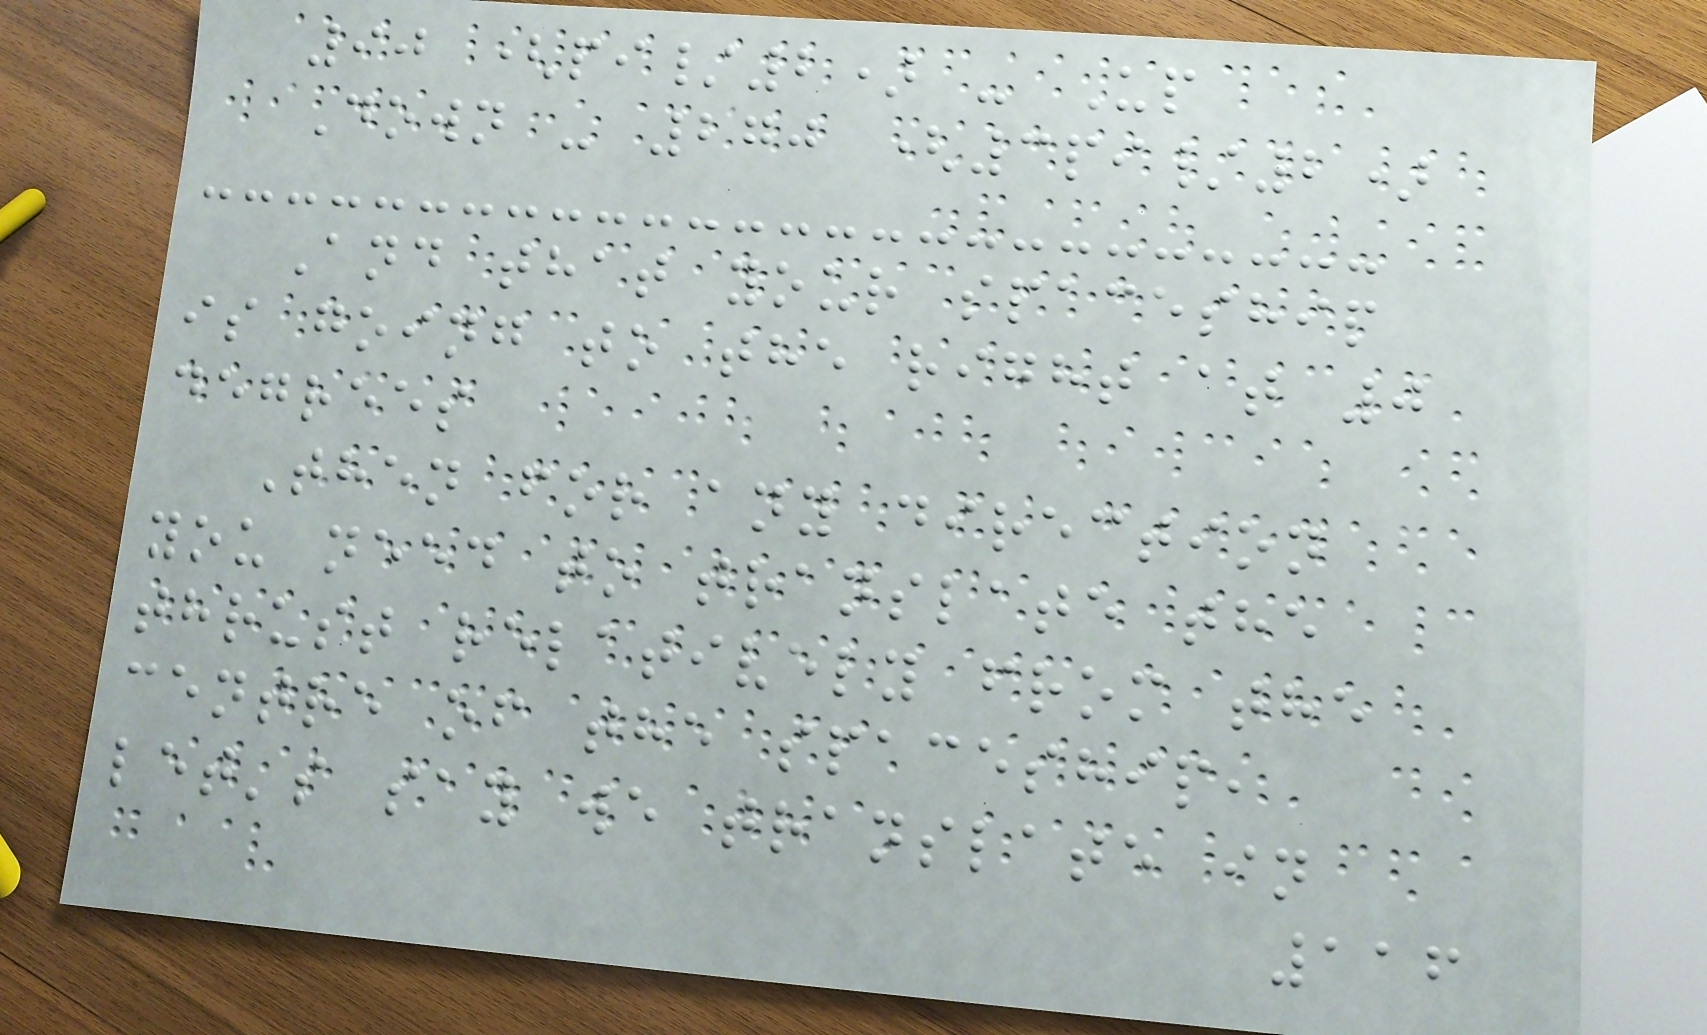90 (pi/2) - Up
Down - 270 (3pi/2)
And that your spaceship
is going to the right at 0
degrees
Then for any direction
you need to translate the
thrust relatively from the
centre of the spaceship,
let's say we translate in
116
